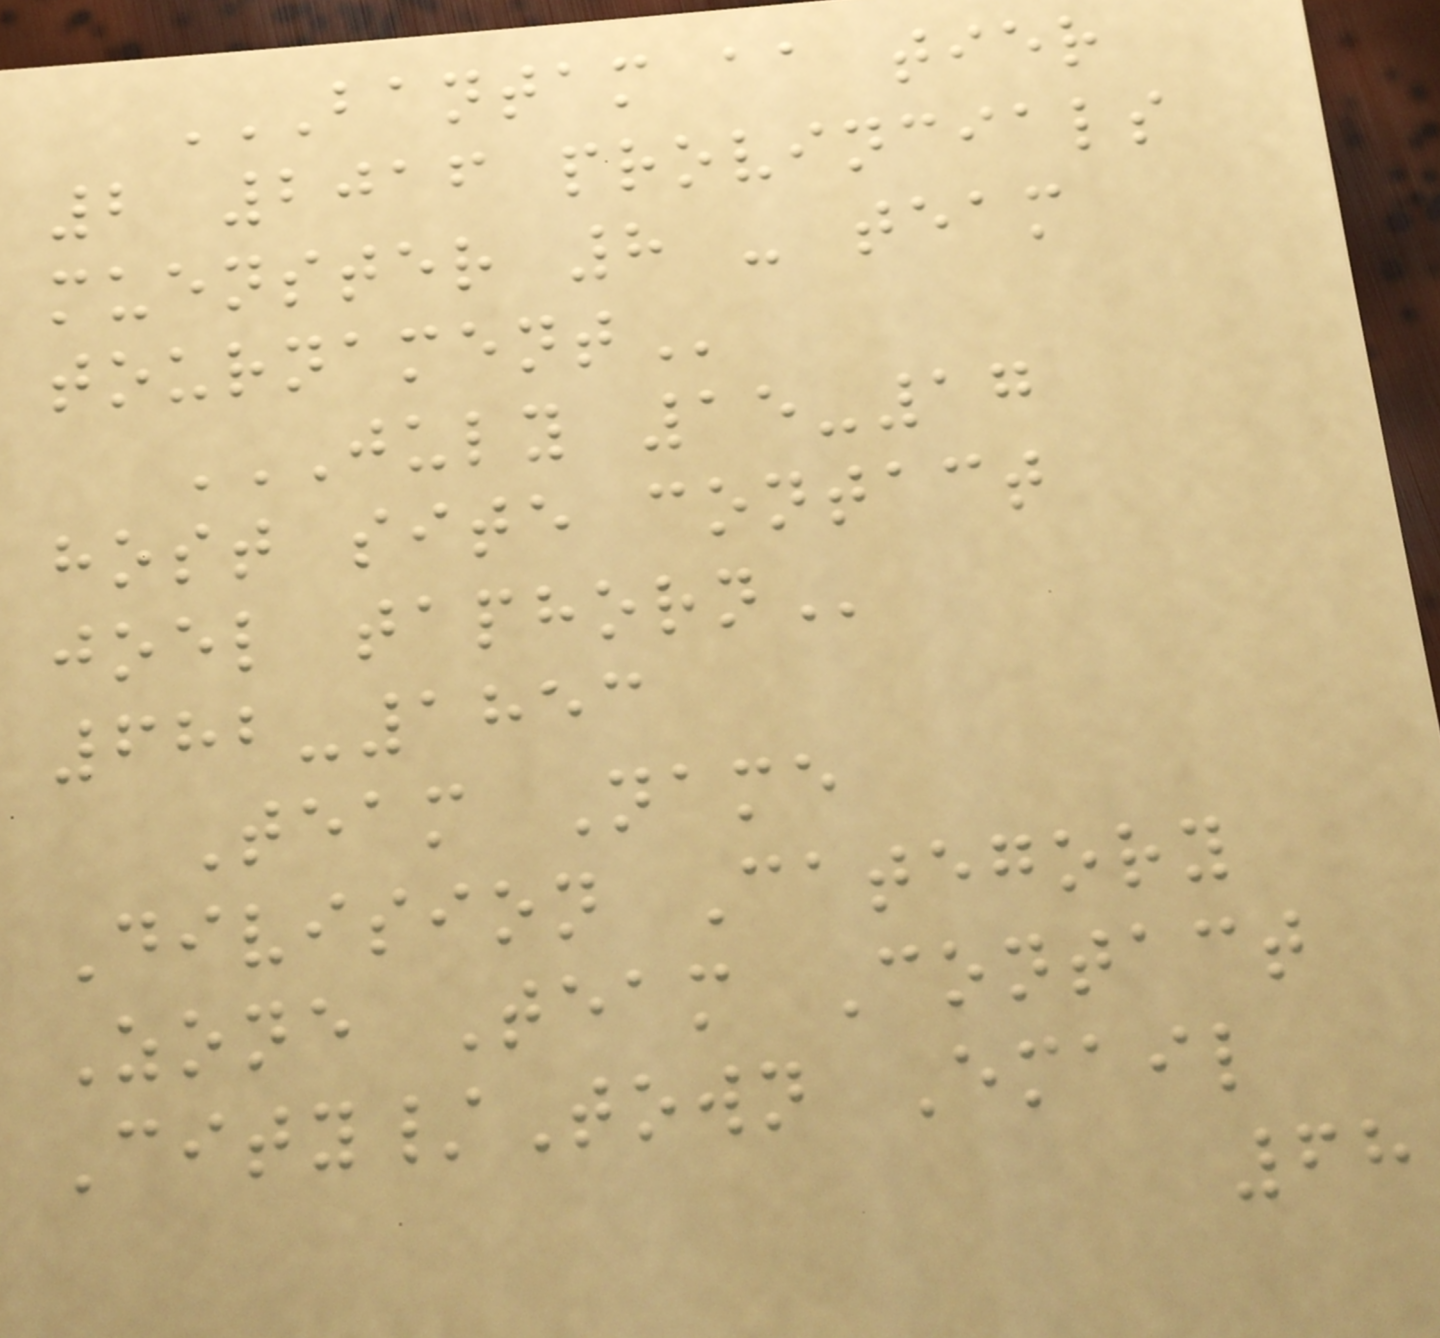BANTAM AA TIER
2 2016 PROVINCIALS
MUENSTER 8 - TEAM
TOURNAMENT
JULY 15-17
HOST SITE CONTACT
JOEL TAPHORN
682-1853
Team Name
Division Category
Zone Team Contact
City/Town Email
68
